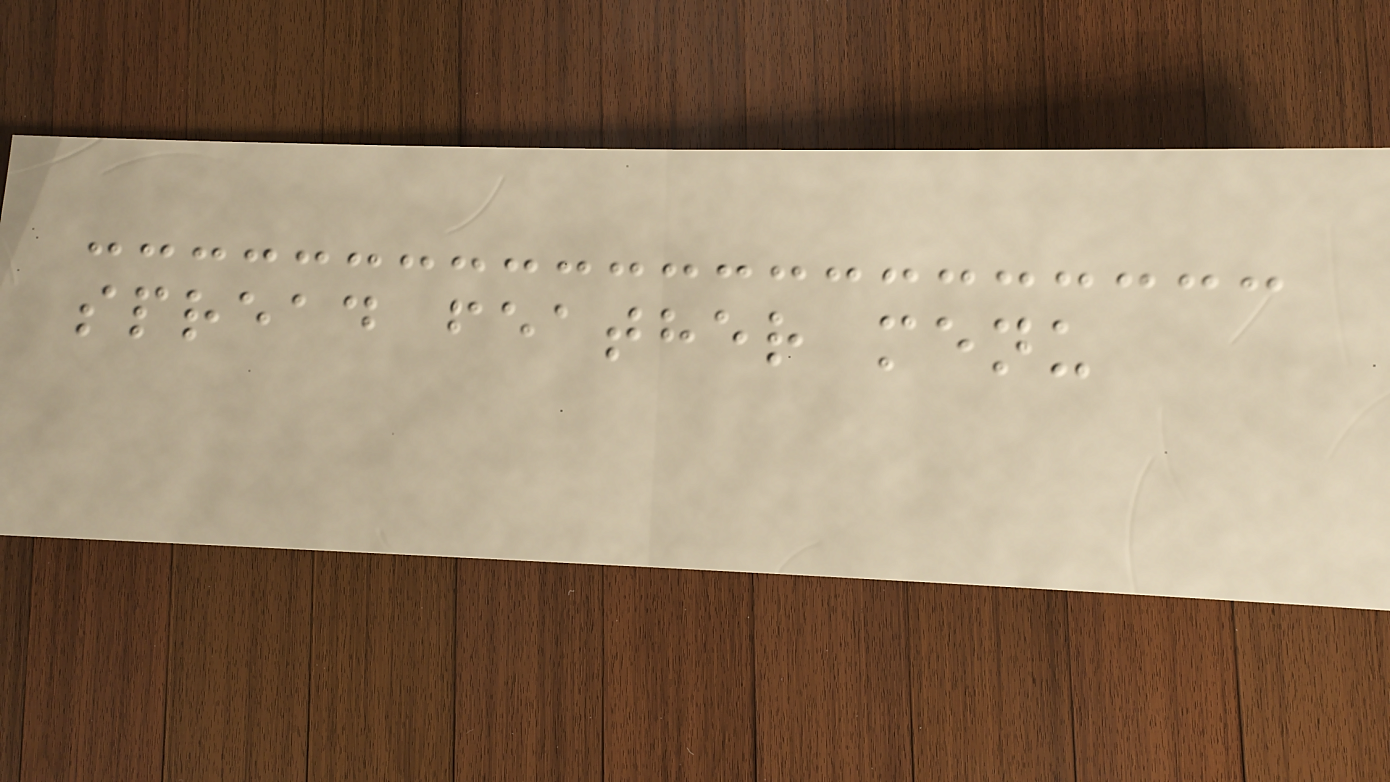spread feather menu
